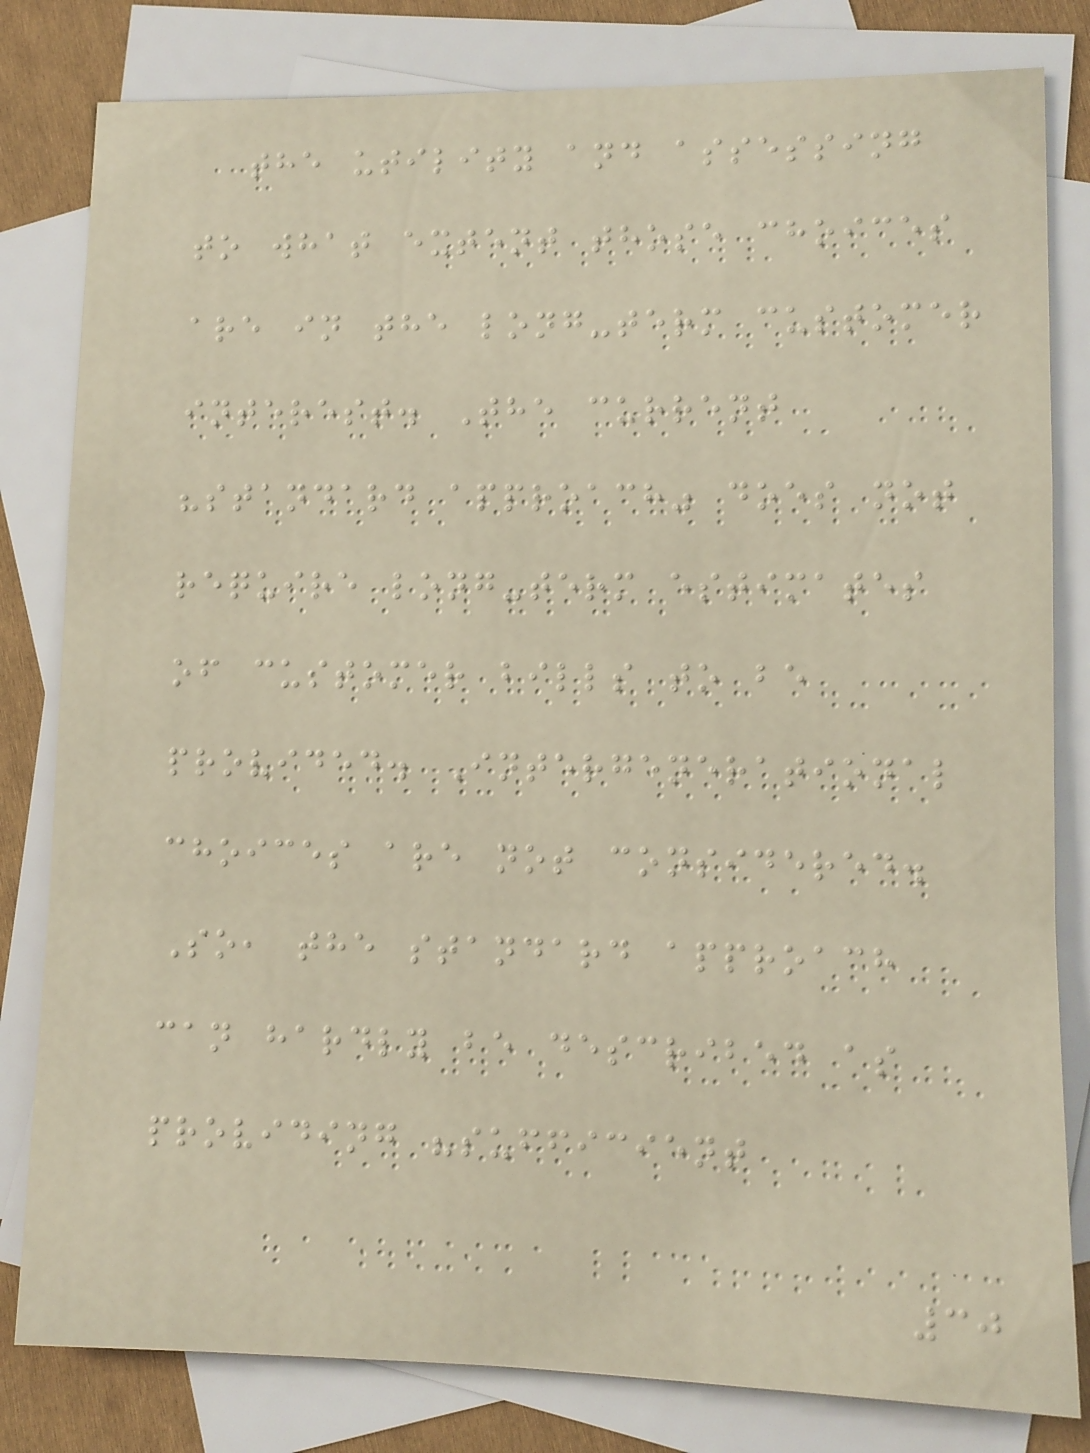the utility and assessing
to what extent those choices
are in the long-term customer
interest. The current
"standard approach" does not
require long-term estimates
of customer bills to be
provided. Intergenerational
choices are not considered.
So, the standard approach
can hardly be described as
providing "sufficient
30
